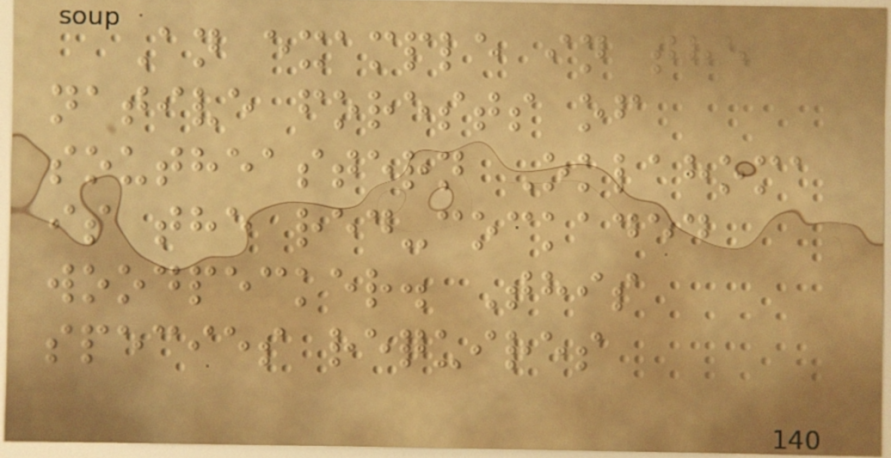An example in the
native forests of
southeastern Oklahoma
is the red-cockaded
woodpecker. This
species requires
